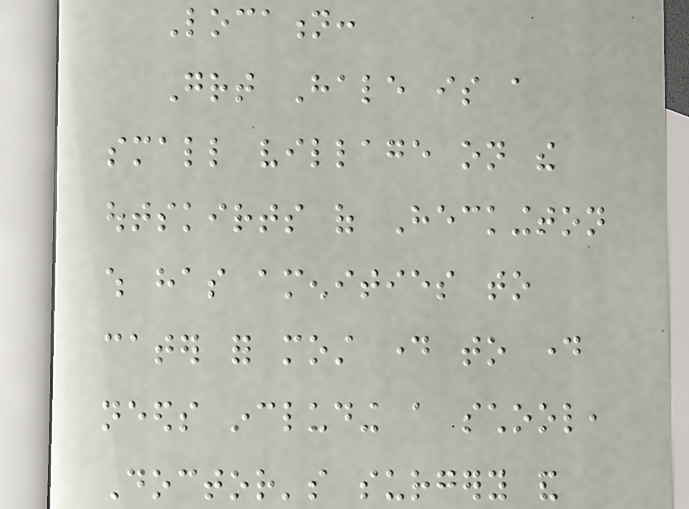Location:
Great Hale is a
small village on the
outskirts of Heckington
which has amenities to
cater for most day to day
needs including a school,
Doctor's surgery and
